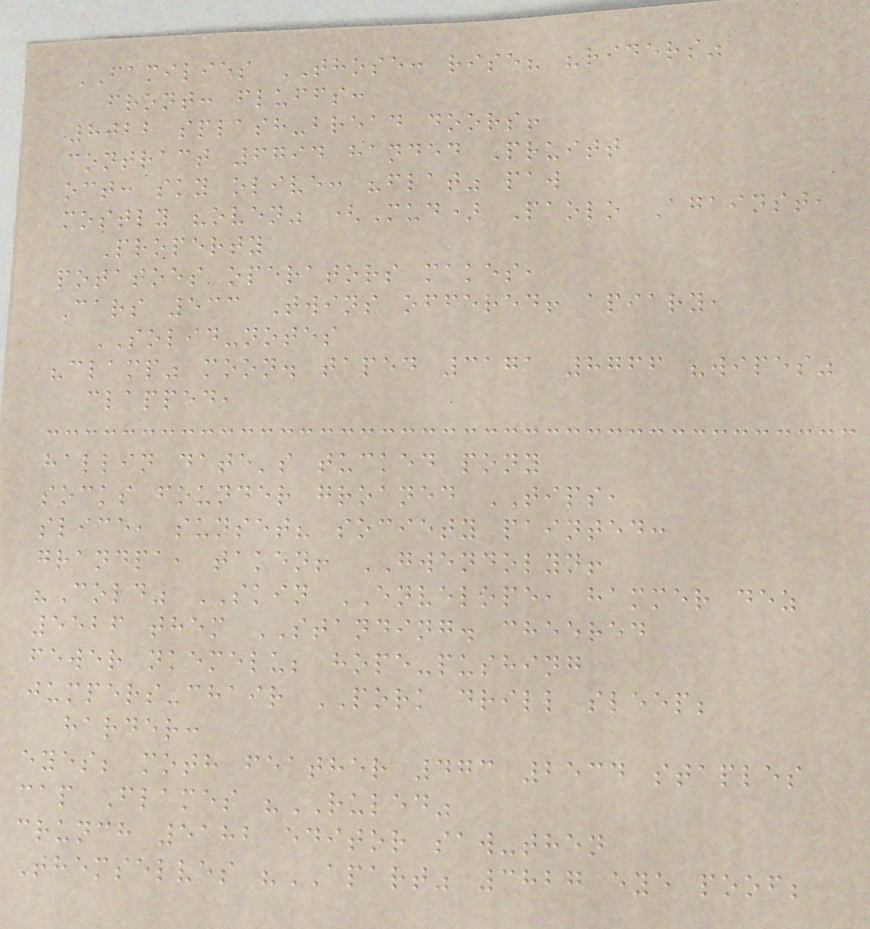FAMILIES THOSE: rise? "riders"
front: fluffs:
8022 splash-bread doors!
contract 6794 handed Pruitt
oct: sky olive: "flat" paw
mostly "oven" (Mud) Paolo Against,
Property
potatoes operators makes,
Cars 533 Twins offered! apiary,
SOLID-notes
"clamp" moon. taped 3171 8766 "wipes"
clapped,
hallin date's tucked pony
socks founder groaned TIPS,
slice, sunset? society painted:
grandpa, taken! GWENDOLYN!
"Cold" SKIN ENVELOPE, hammer dez
5526 them STANDING. cheered
fewer nkemelu; hope-pushing
jumpers-chair PORK drill sleep;
harder:
eyes; moth feather 473 2534 staples
cap Flames "RULED"
crunch 5182 editor saw-then
Themselves "APART" 3827 eye poof;
